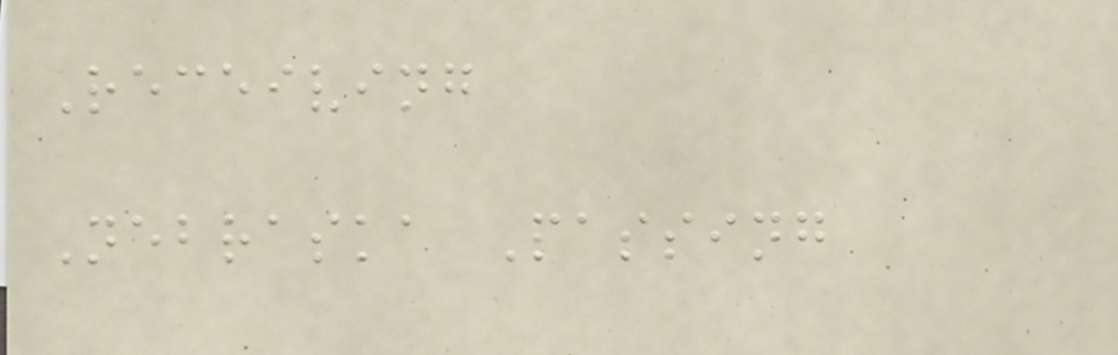Receiving
Nebraska Passing
